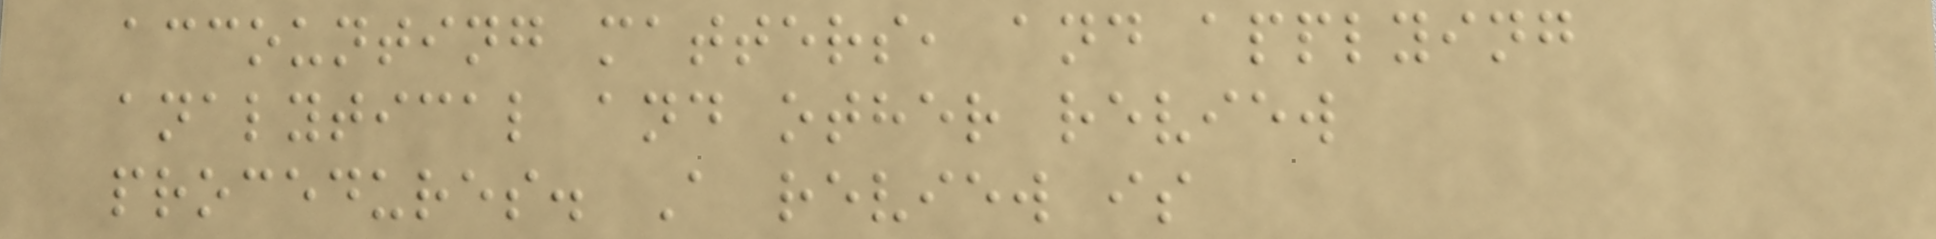accounting matters, and applying
analytical and other review
procedures. A review is
